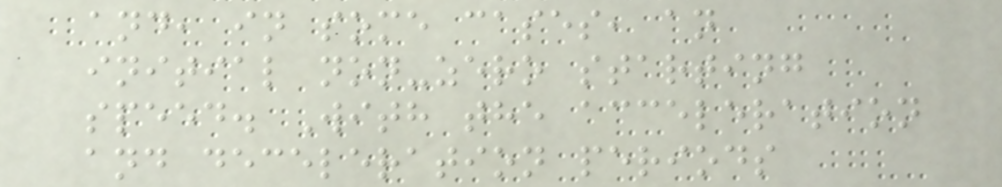and, in some cases, an
initial non-zero starting
speed. With the acceleration
and deceleration periods
